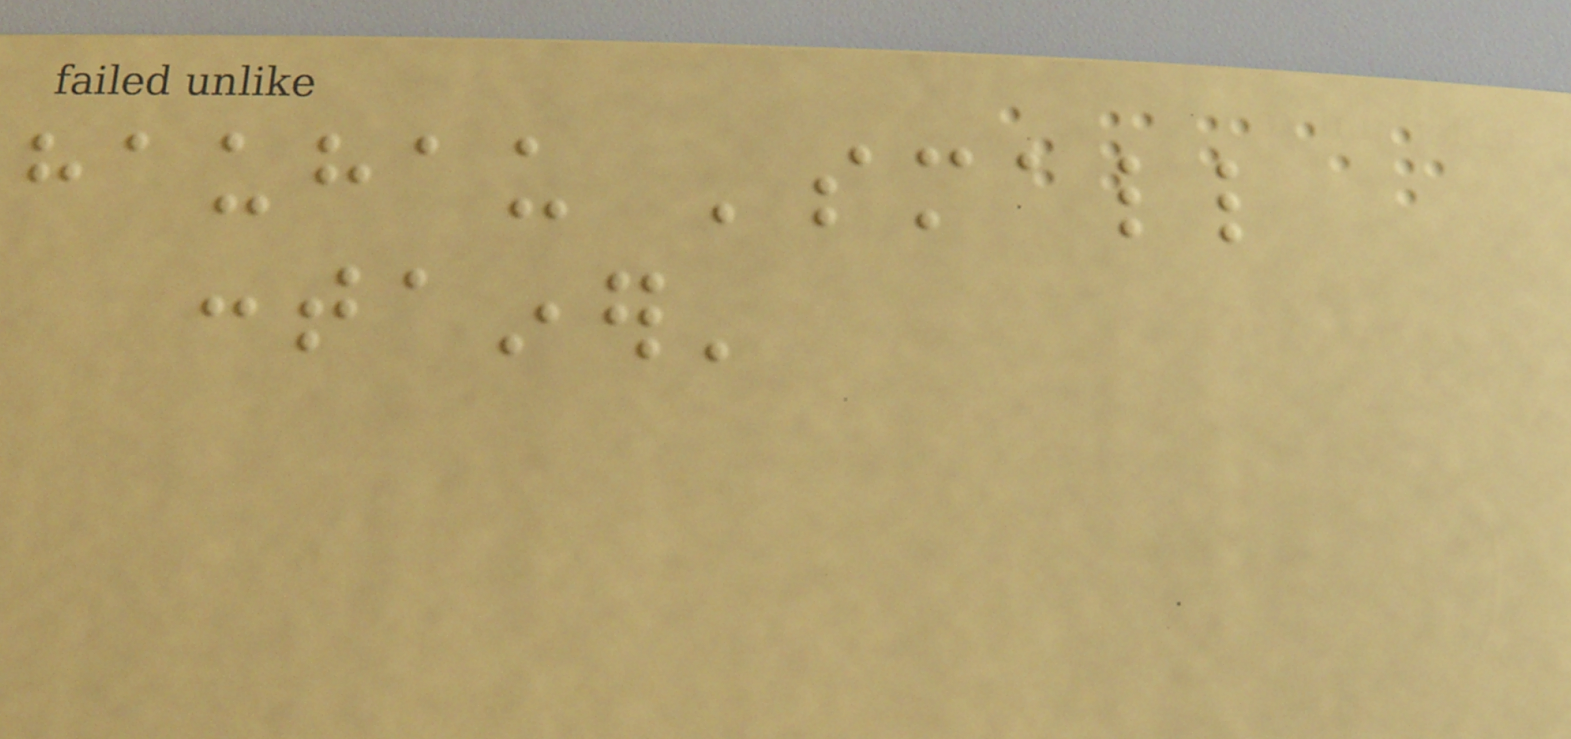hauhau 'small
container'
